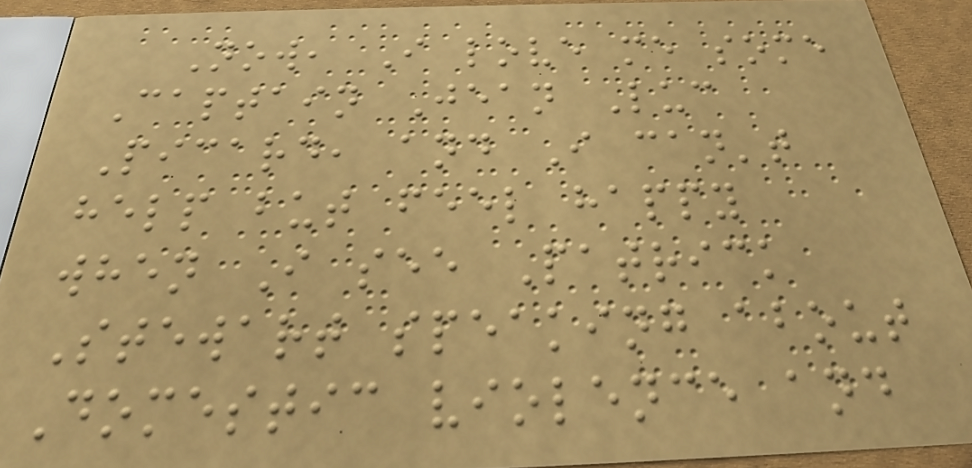Now, I love me some
Captain Jean Luc
Picard, and I can't
help but feel happy
when I see Patrick
Stewart speaking about
Domestic violence and
